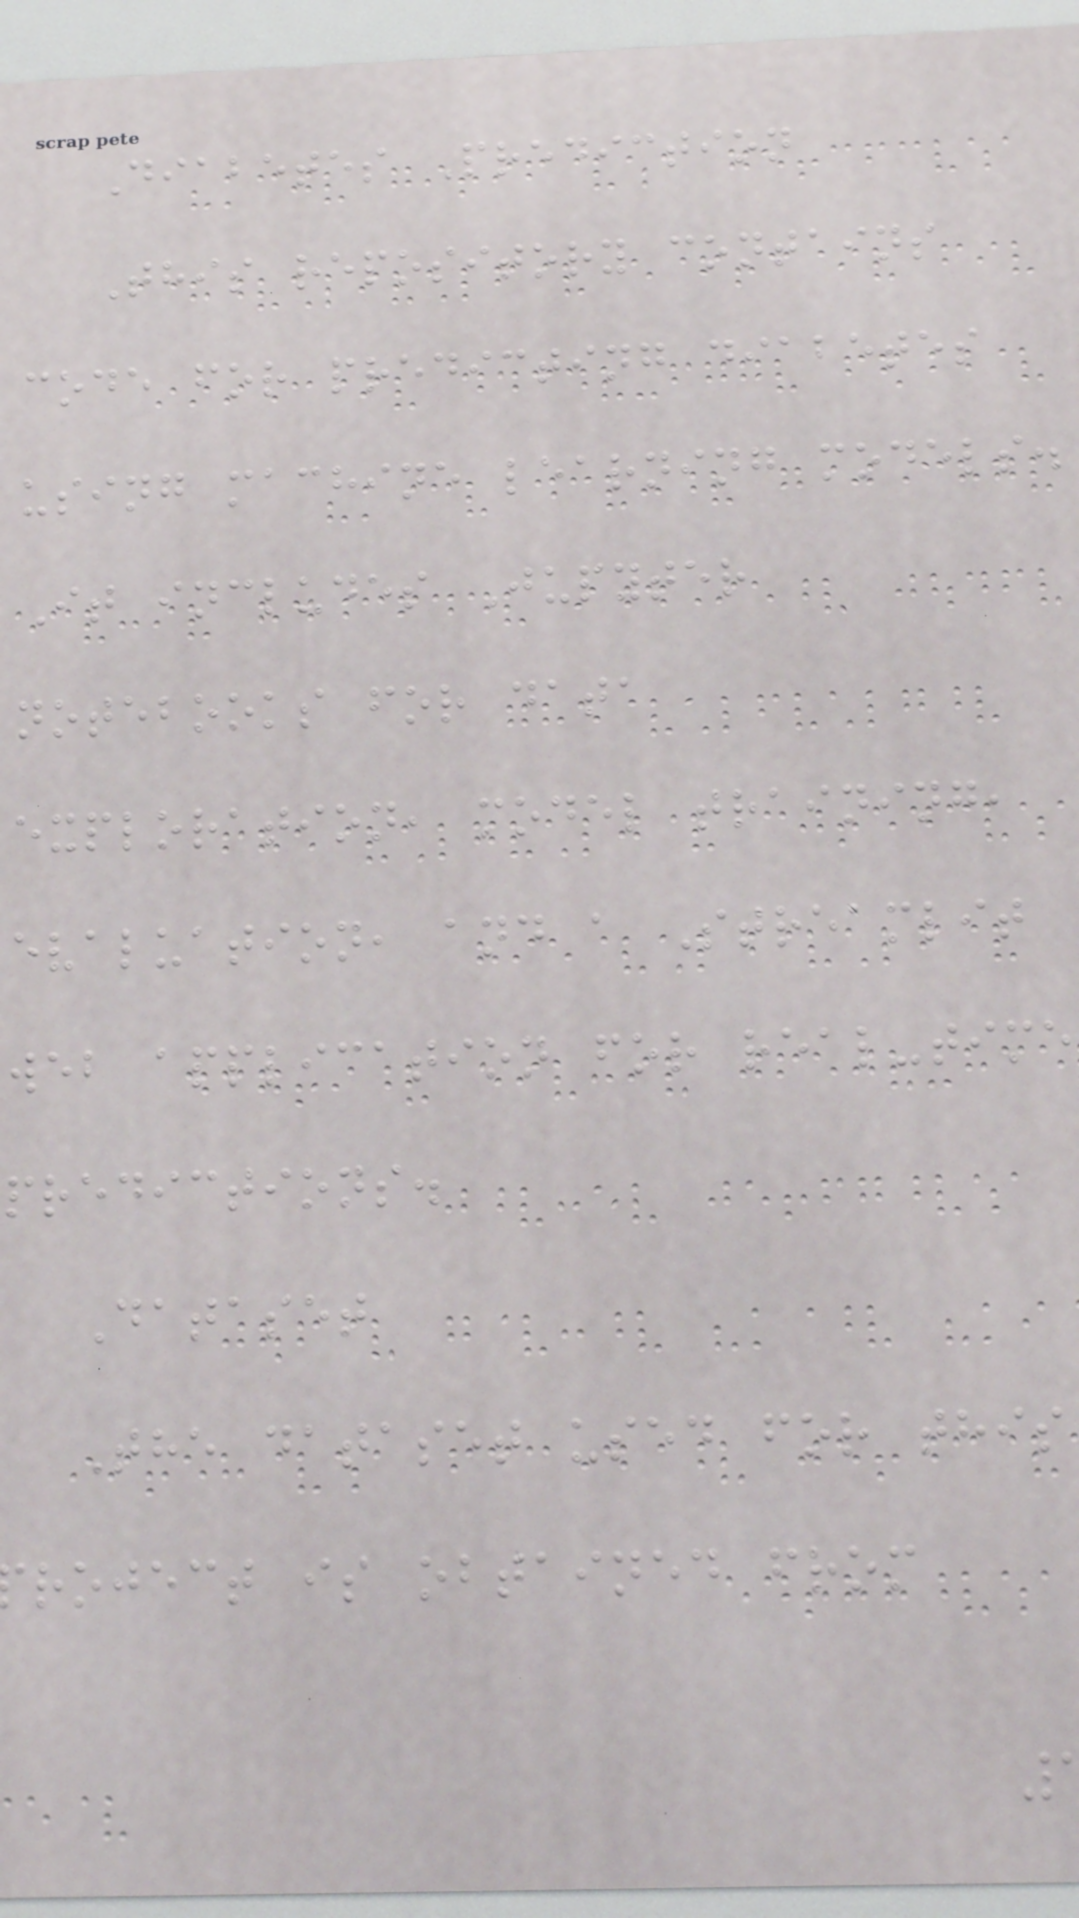Diabetes Prediction
This repository contains
code for predicting diabetes
using machine learning models.
It includes Jupyter
notebooks for data
exploration, model training,
evaluation, and a Streamlit
web application for real-time
predictions.
Dataset
The dataset used for this
roject is obtained from
